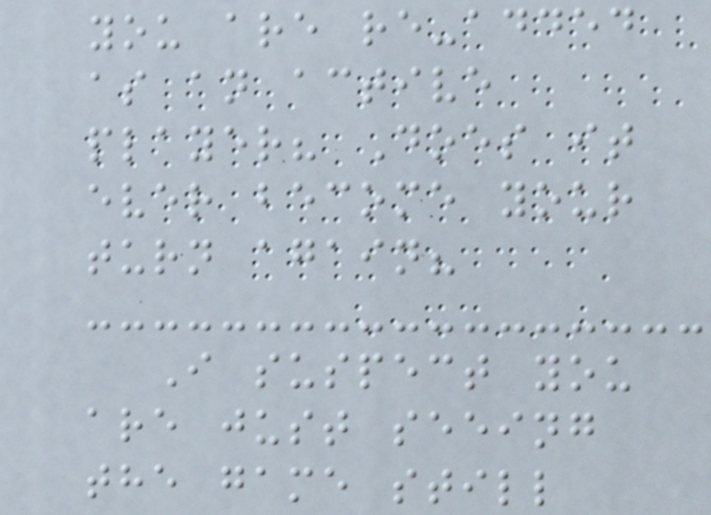you are re-added
as an active
player? Does it
ever become your
turn again?
I suspect you
are just seeing
the game still
